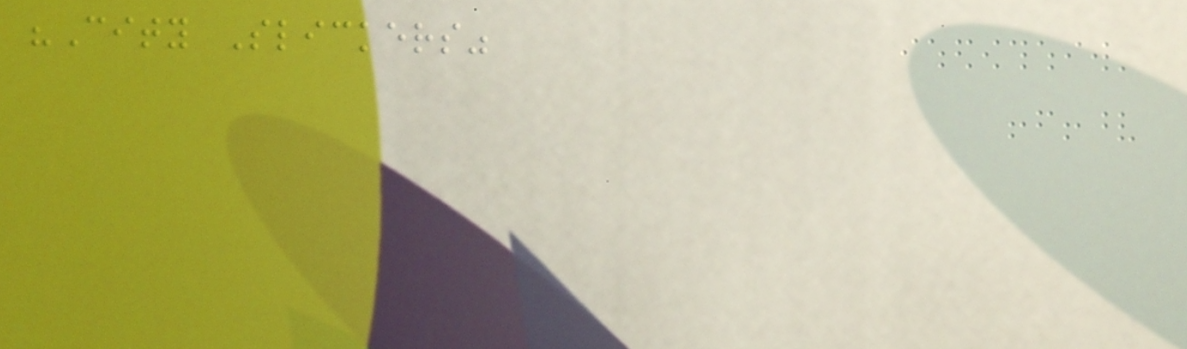"City Slickers"
